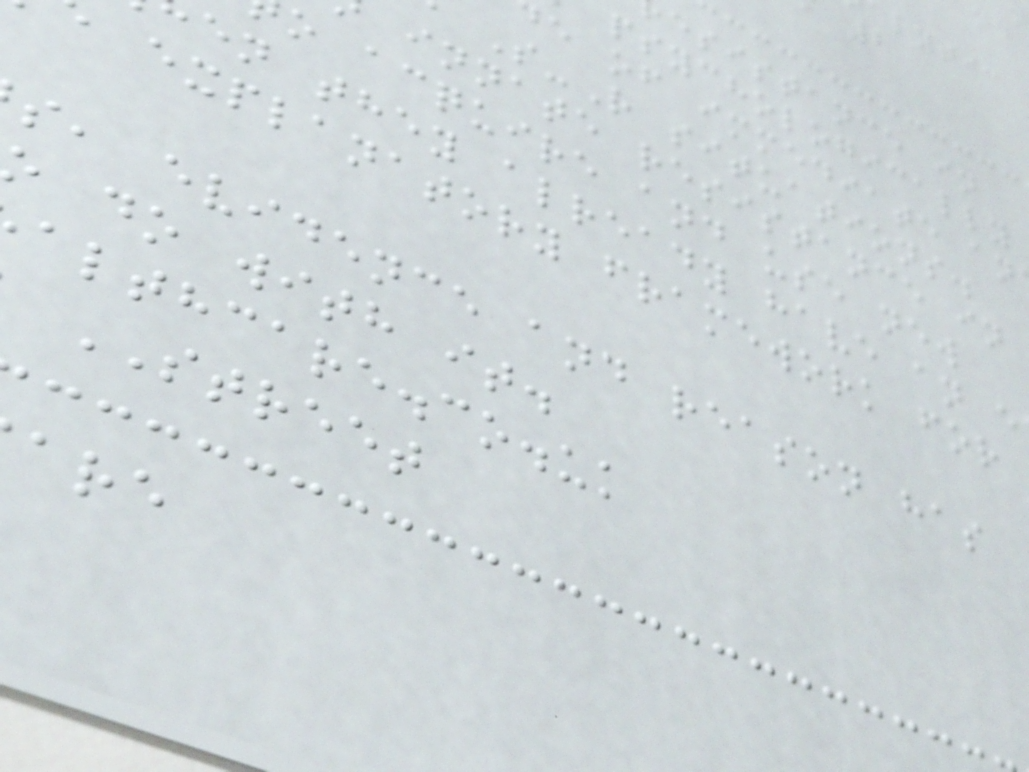esistance in
psychologically
e of immediate an
S-R situations.
innate resistance in
o acquire and use new
en they already have an e
explanatory framework for
s, evidence and reason has
do with it.
althcare.co.uk
STREET
